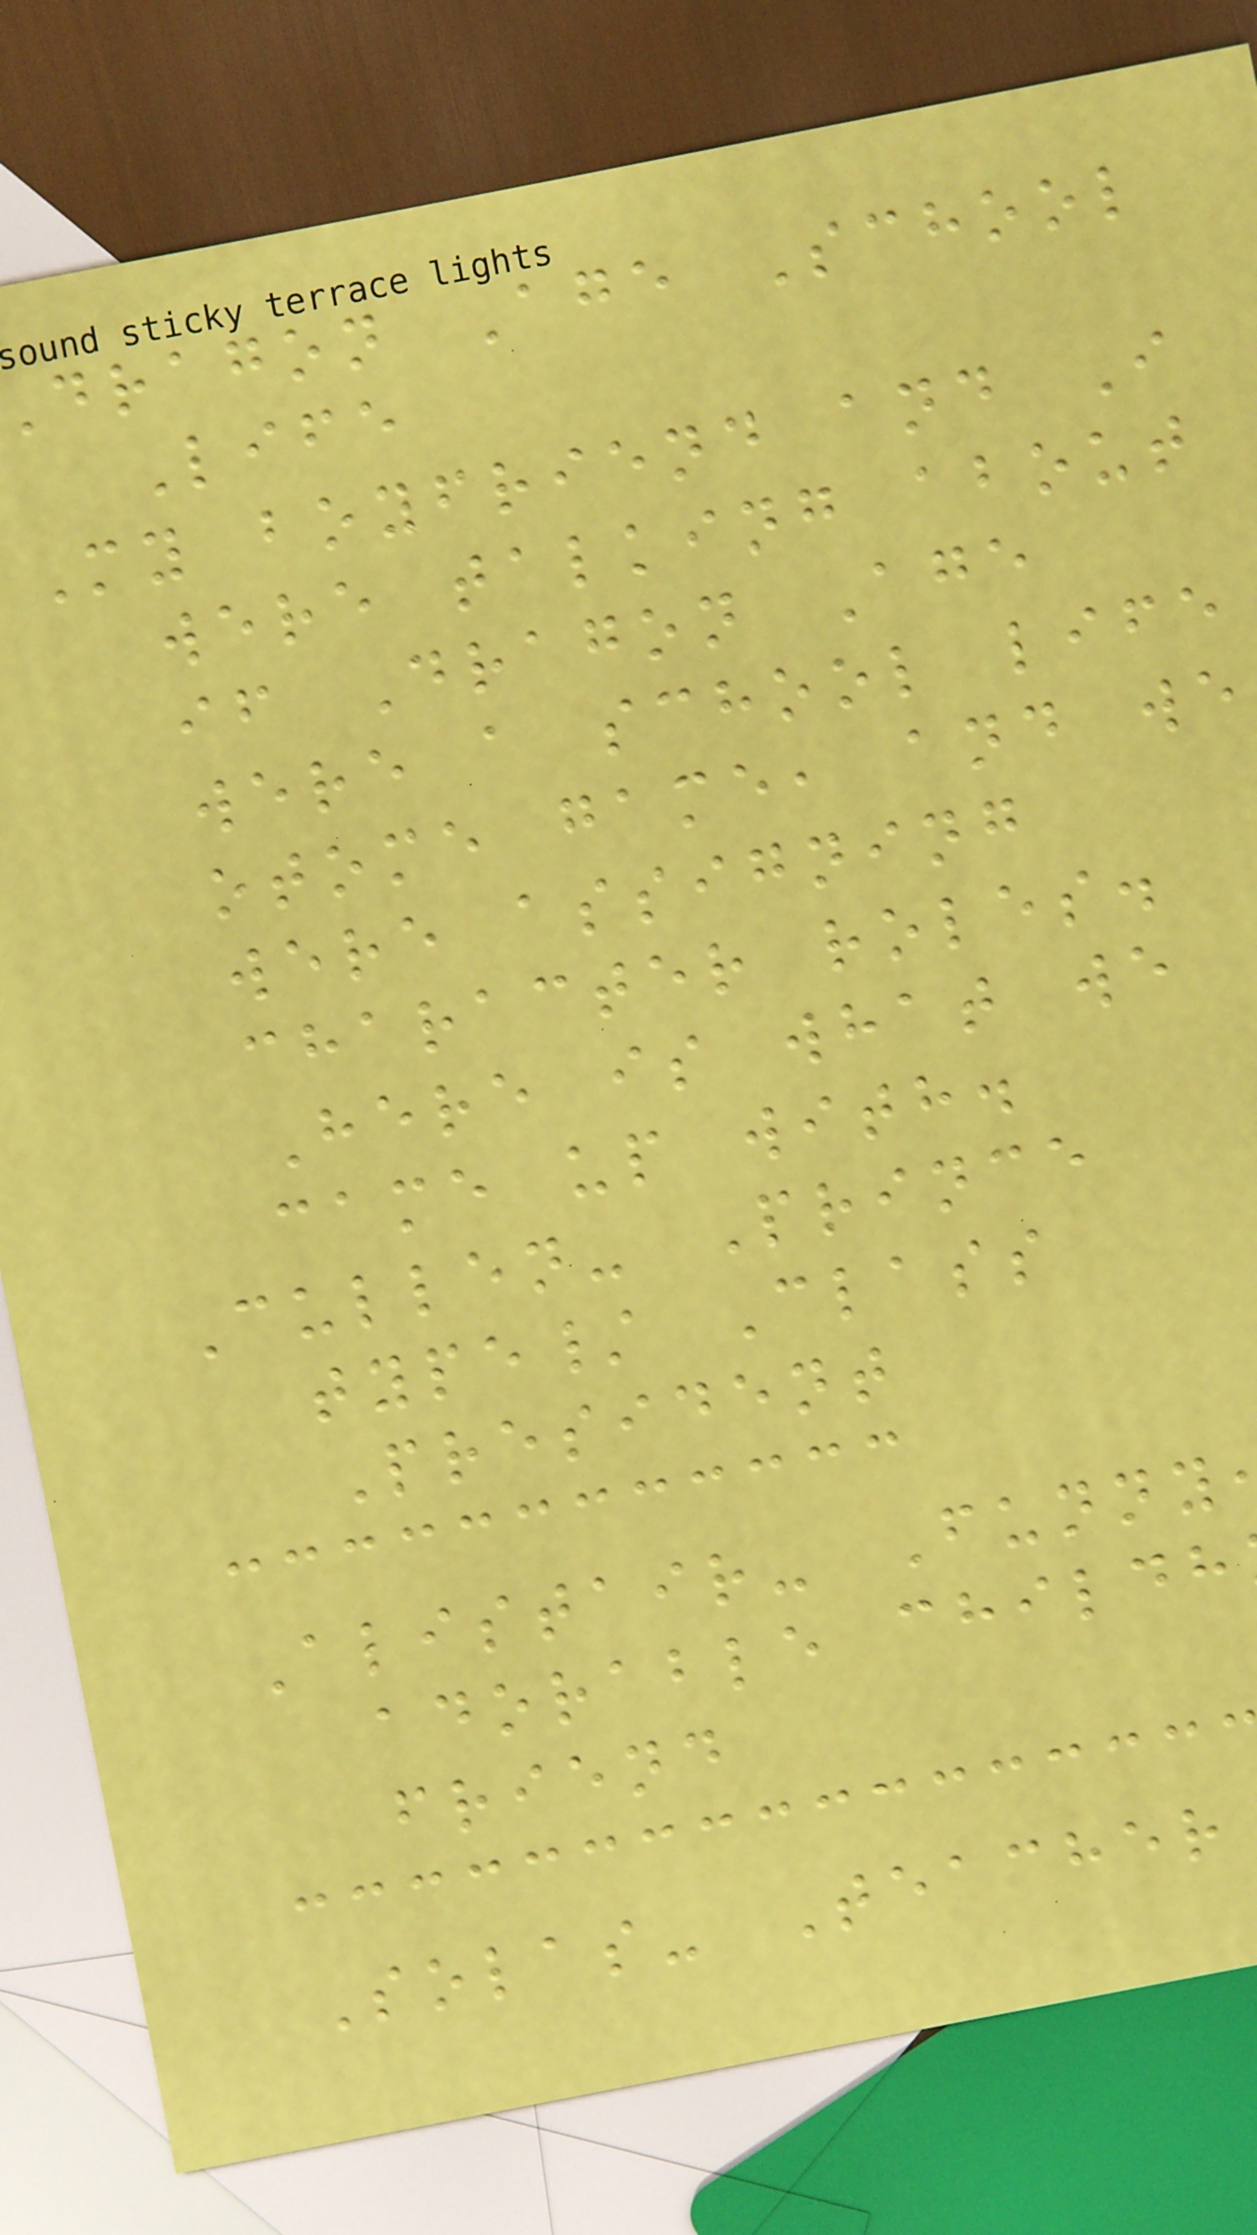dragon Age School
Life
My boyfriend and I
were talking about
if Dragon Age
were a school life
otome game, and we
were assigning
character roles.
Here is what we
came up with.
Cullen- Prince
type/ Class
President
Alistair- Funny
adorable childh
friend
Solas- Teacher
